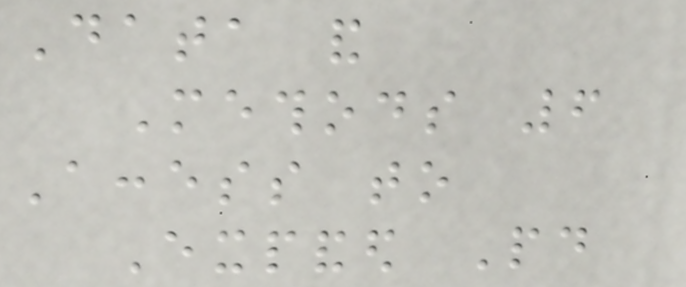Data and
Methods 6
Access to
Expanded Paid
